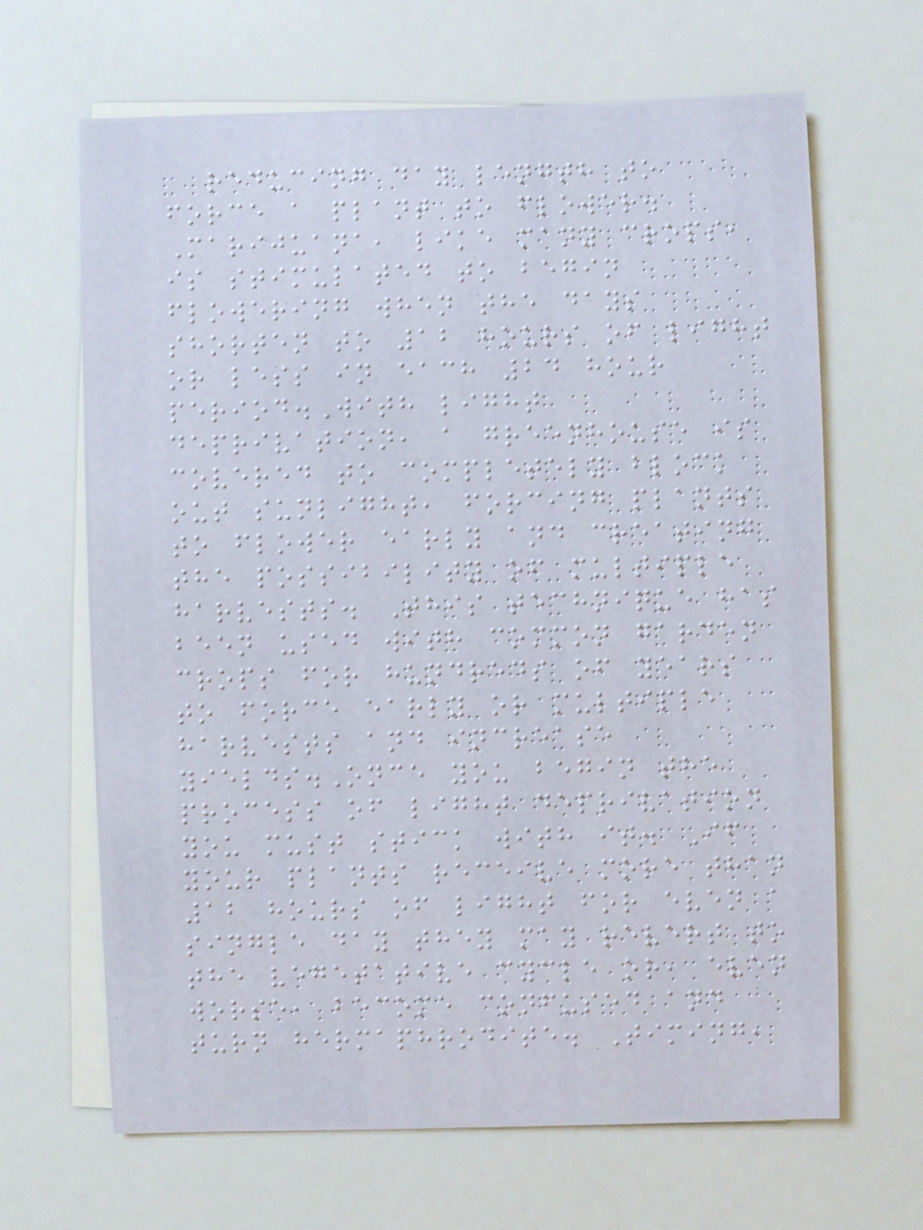reducing day length to
force a plant to flower.
Marijuana, like many crops,
is stimulated to begin
flowering when the days
shorten to 12 hours of light
or less in each 24 hour
period.With light
deprivation, a greenhouse is
covered to completely block
out sunlight, forcing plants
to flower early and creating
the possibility of multiple
harvests. This technique has
been used with common garden
crops for hundreds of years
to force early or multiple
harvests and increase
yields.Once you begin the
process of light deprivation
you must stick with it. If
your plants receive more than
12 hours of light for even a
single day they may revert to
the vegetative cycle or, even
worse, become confused and
turn hermaphrodite. Timing,
